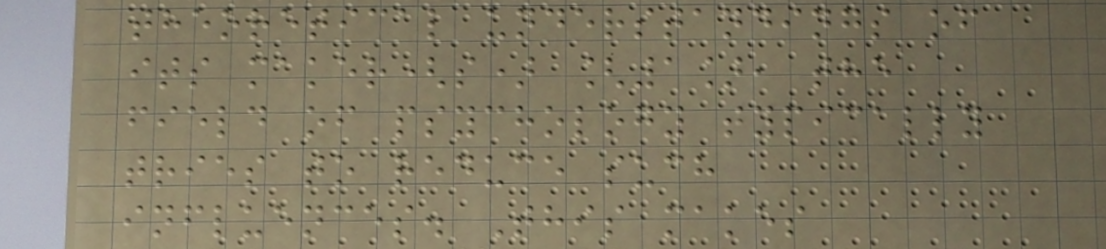theoretical understandings of
its maker(s) [1], the
field of psychology typically
tries to reduce such
influences. This makes
